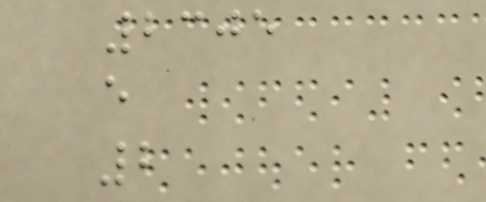2305
e
2
